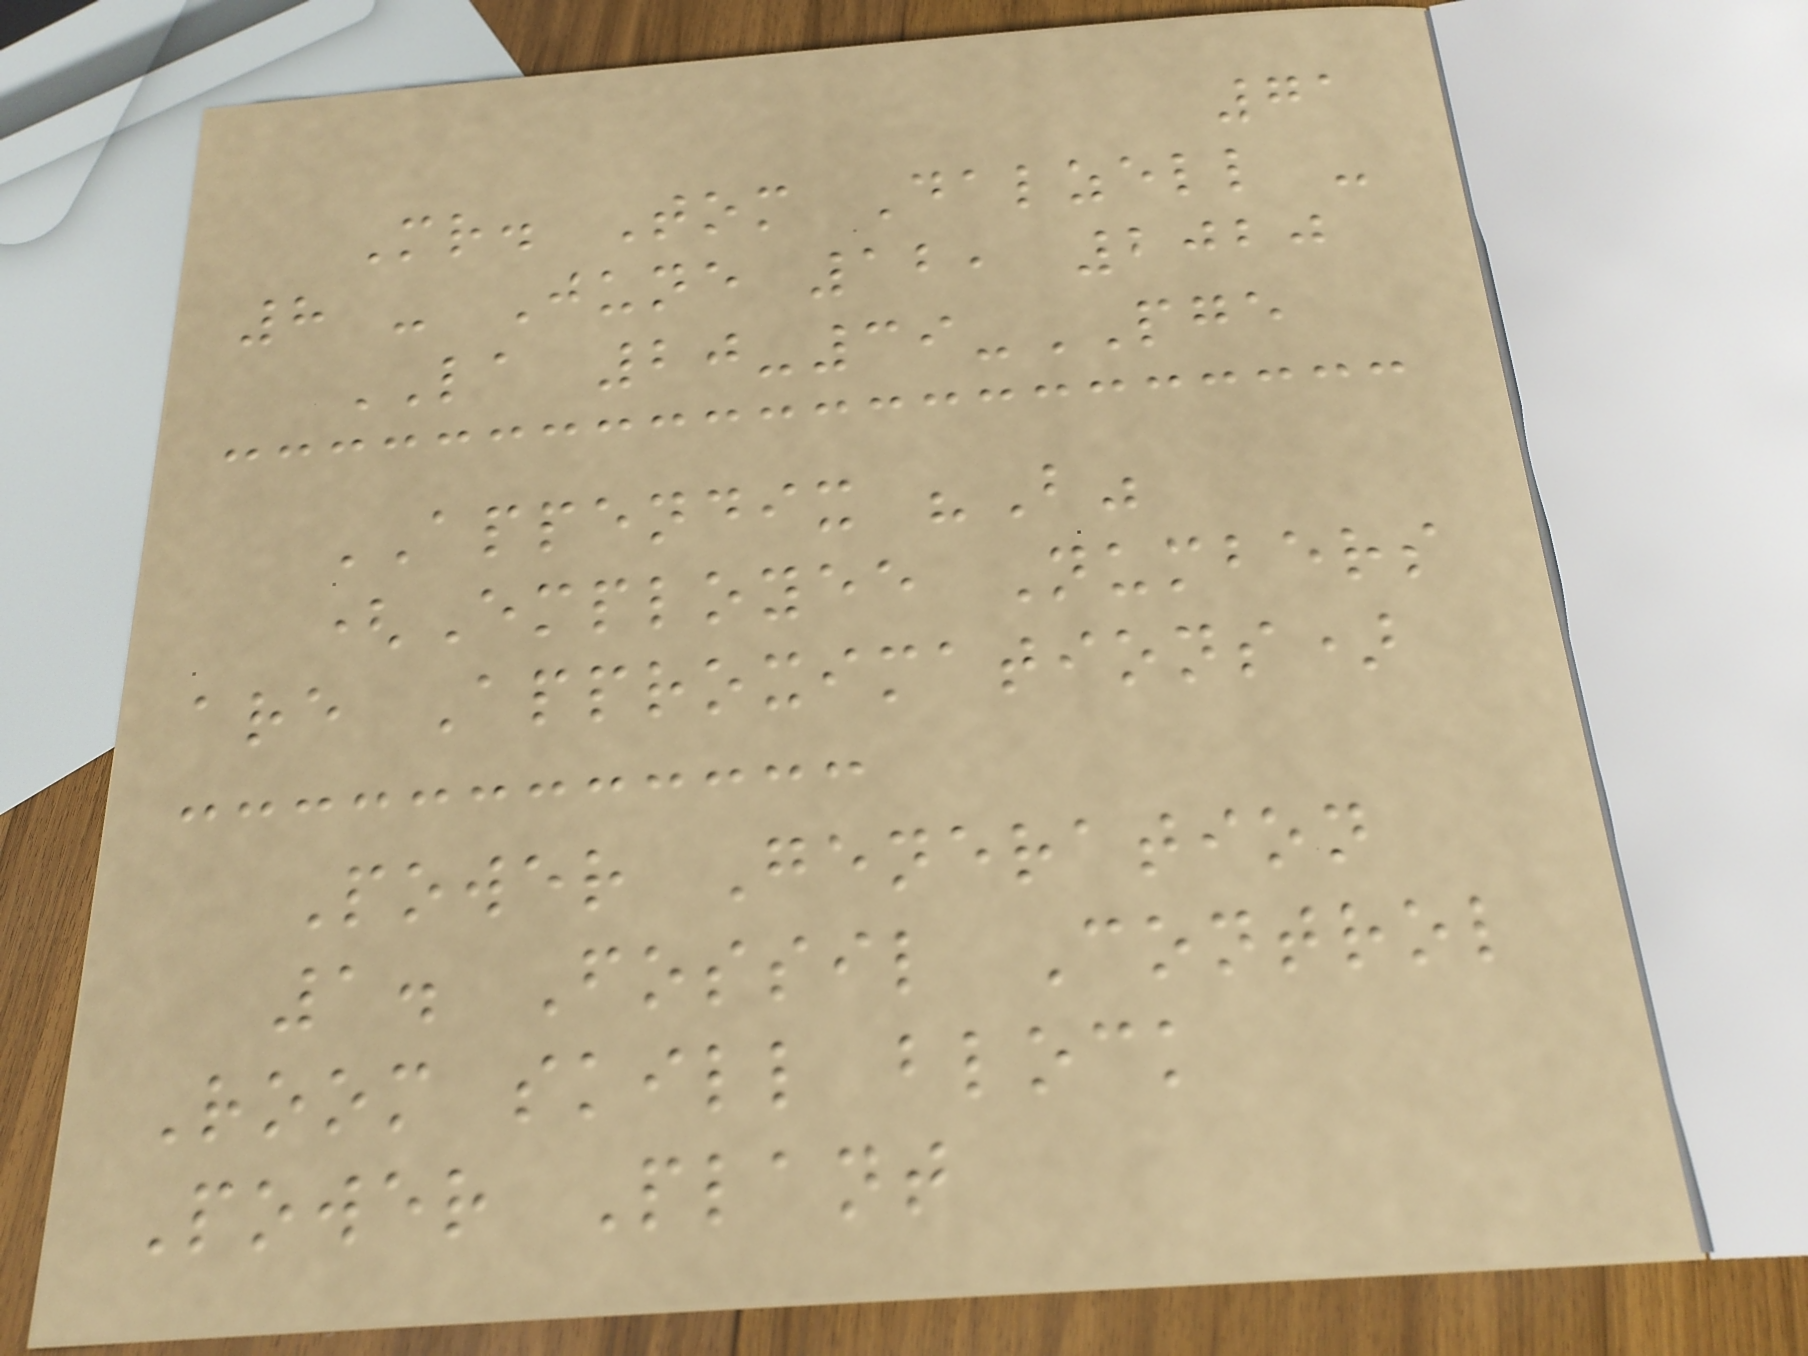71
Mr. Tom Dalzell -
8 - June 12, 2020
LA 20-39-PGE
APPENDIX "B"
(Employee Numbers
are Approximations)
Power Generation
1. Fossil Control
Room skill block
Power Plant
